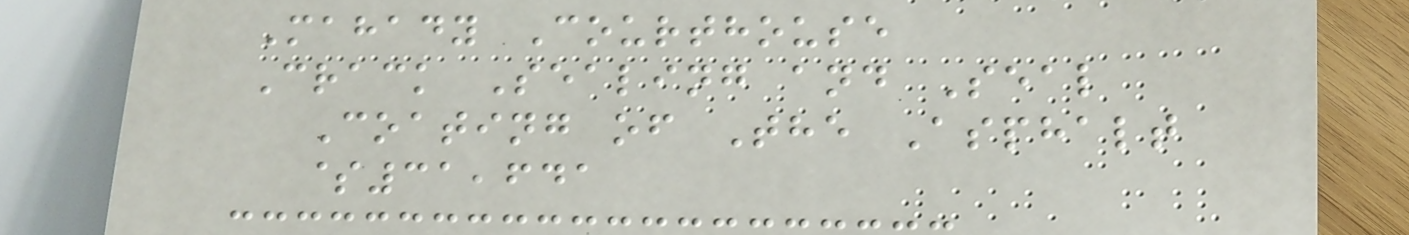Mahady Courthouse
Crack Sealing and Seal
Coating of The Asphalt
$31,641
